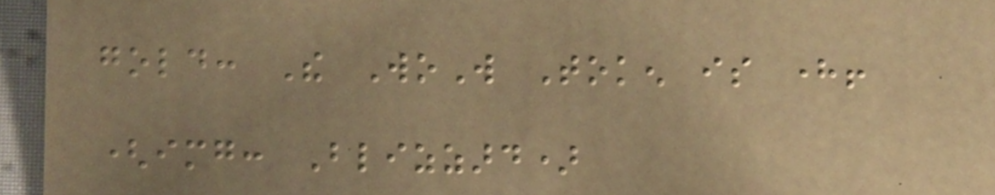gold: The WoW Token is here!
(img: Blizzard)
